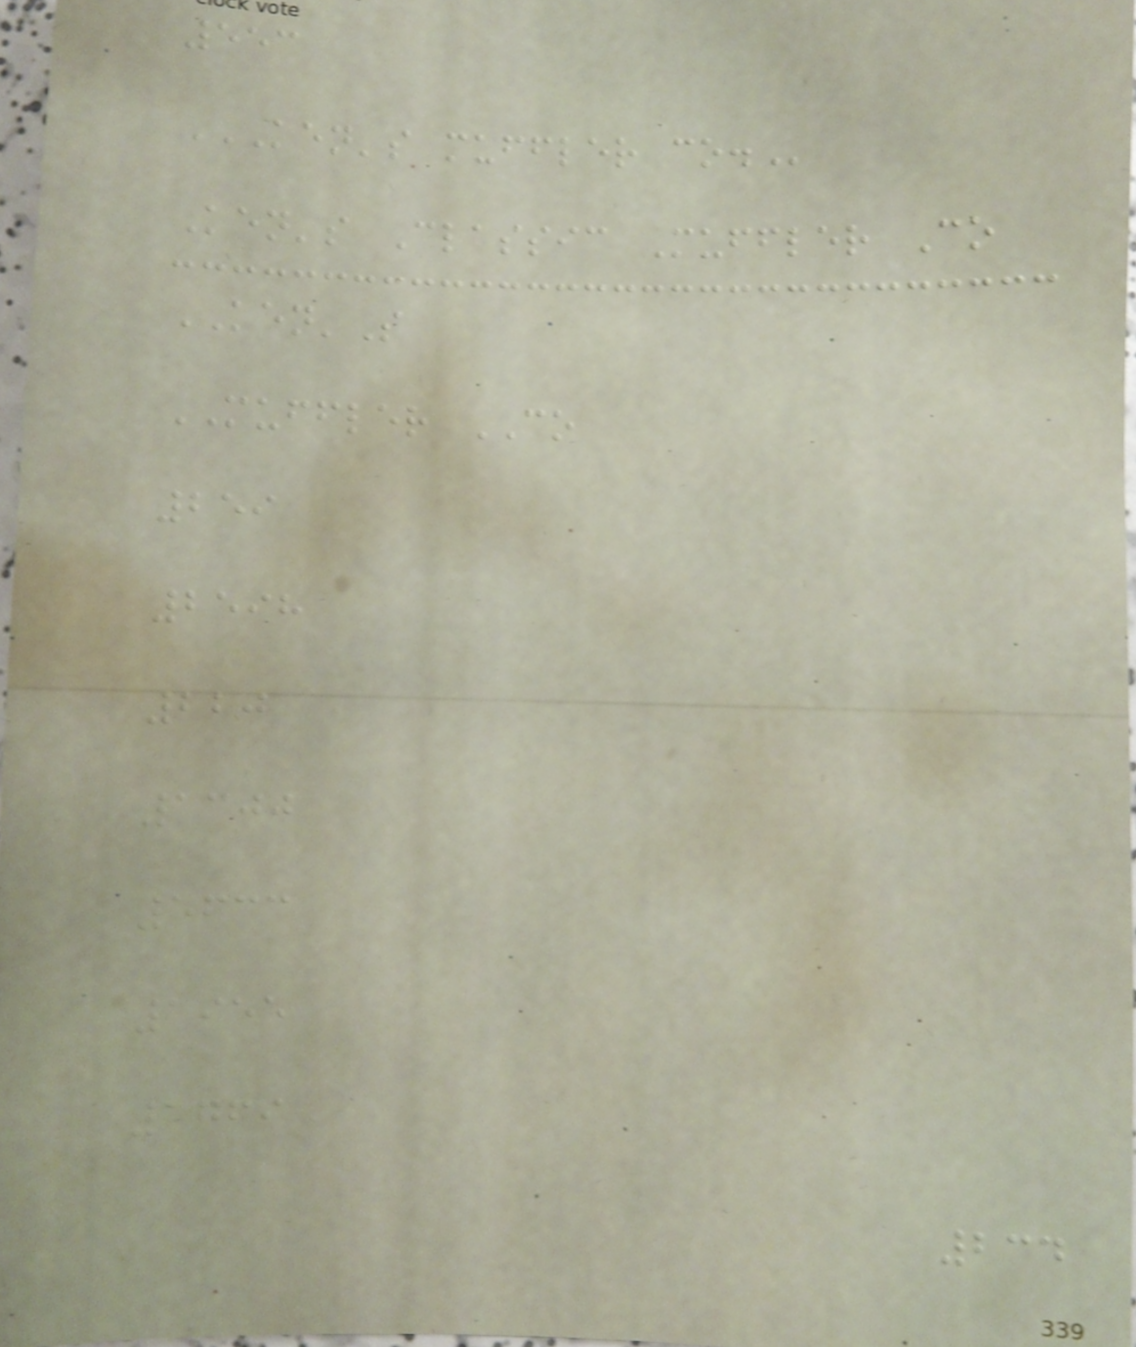553
KEN'S MUFFLER CO.
Ken's Classic Muffler Co
KEN'S
MUFFLER CO
259
2598
220
1300
5633
1955
1769
234
